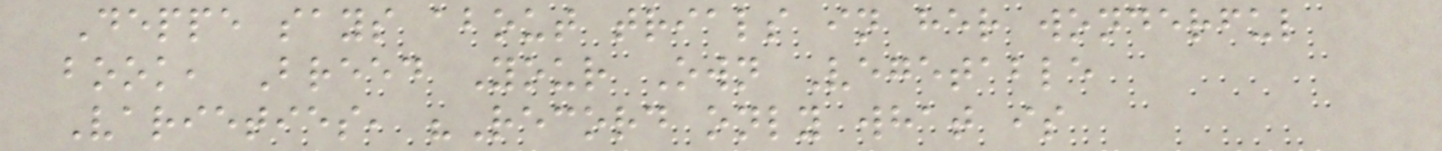Deppe says about trials in her wonderful
book, Breed Your Own Vegetable
Varieties, "Record only what is
